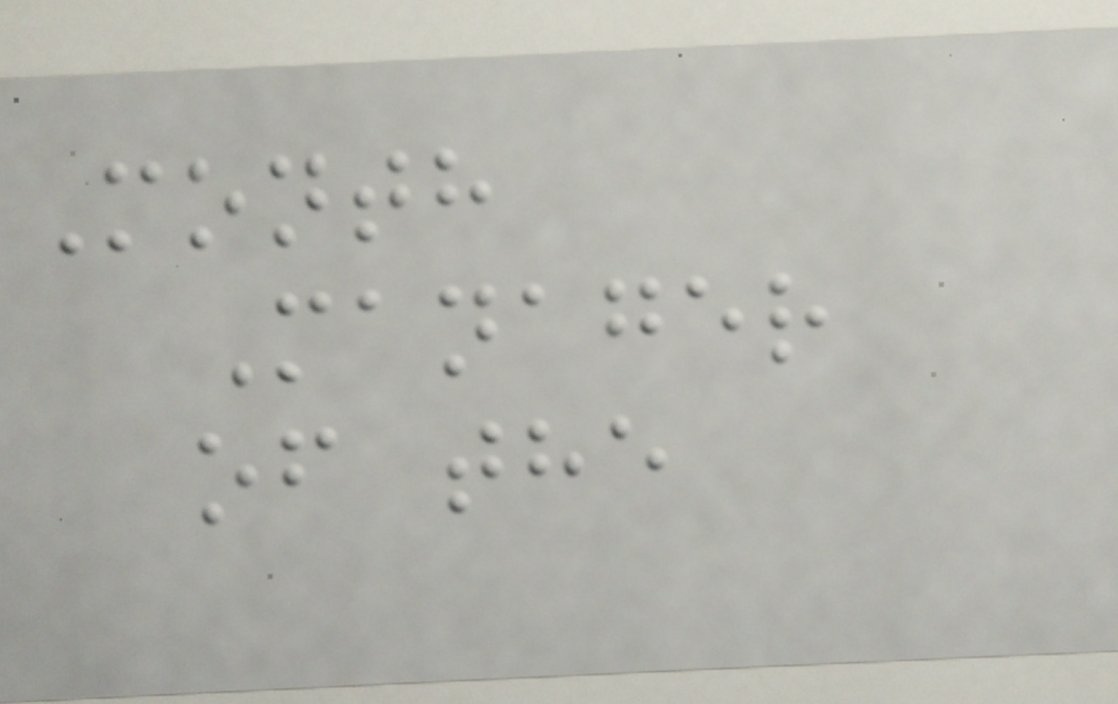Month
Manager
of the
